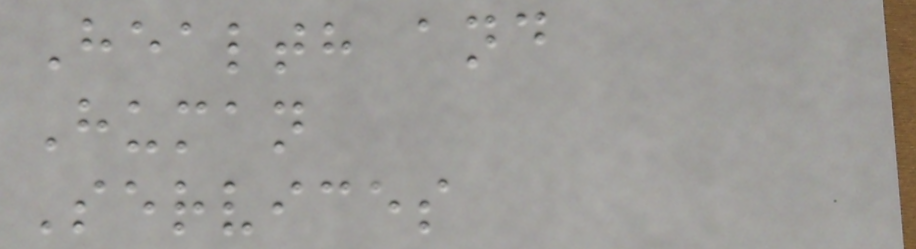Health and
Human
Services
